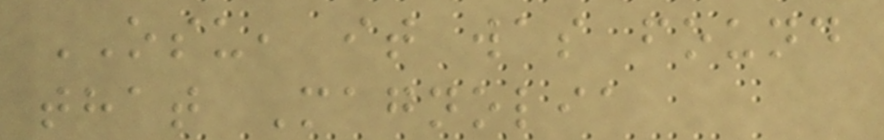OSU, it was found
that Magnolia
